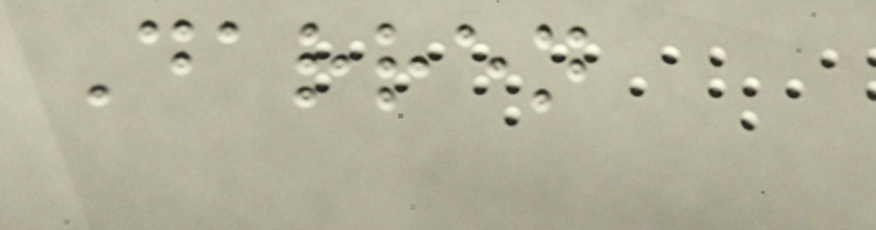Darren
